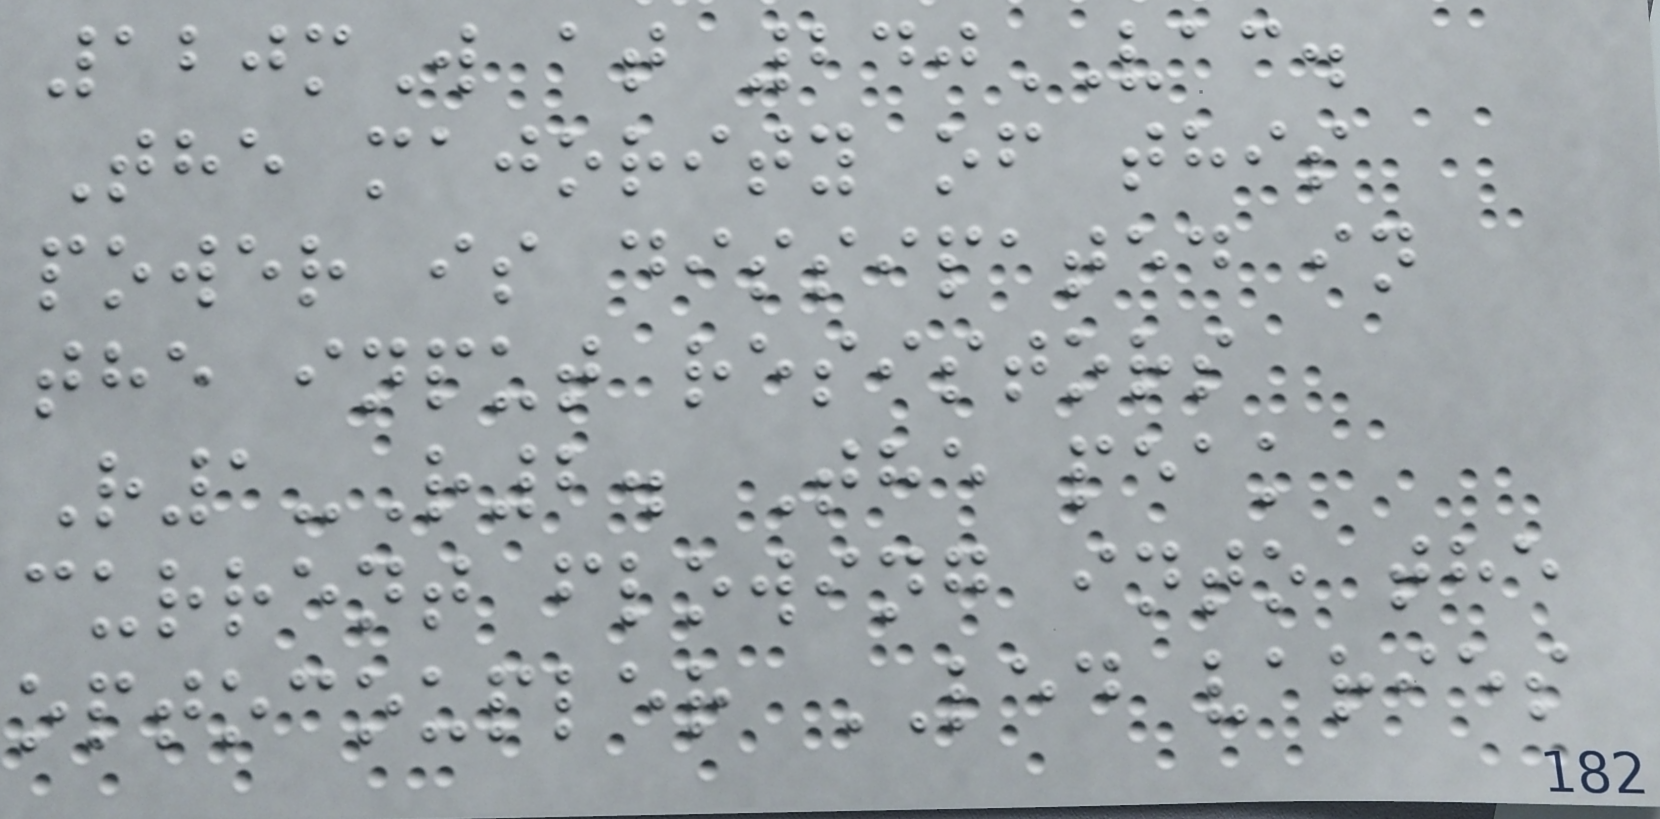120mW at 240VAC.
The majority of this
power is dissipated in
the input resistors
R1-R2. The peak
current flowing into the
optocoupler LED varies
